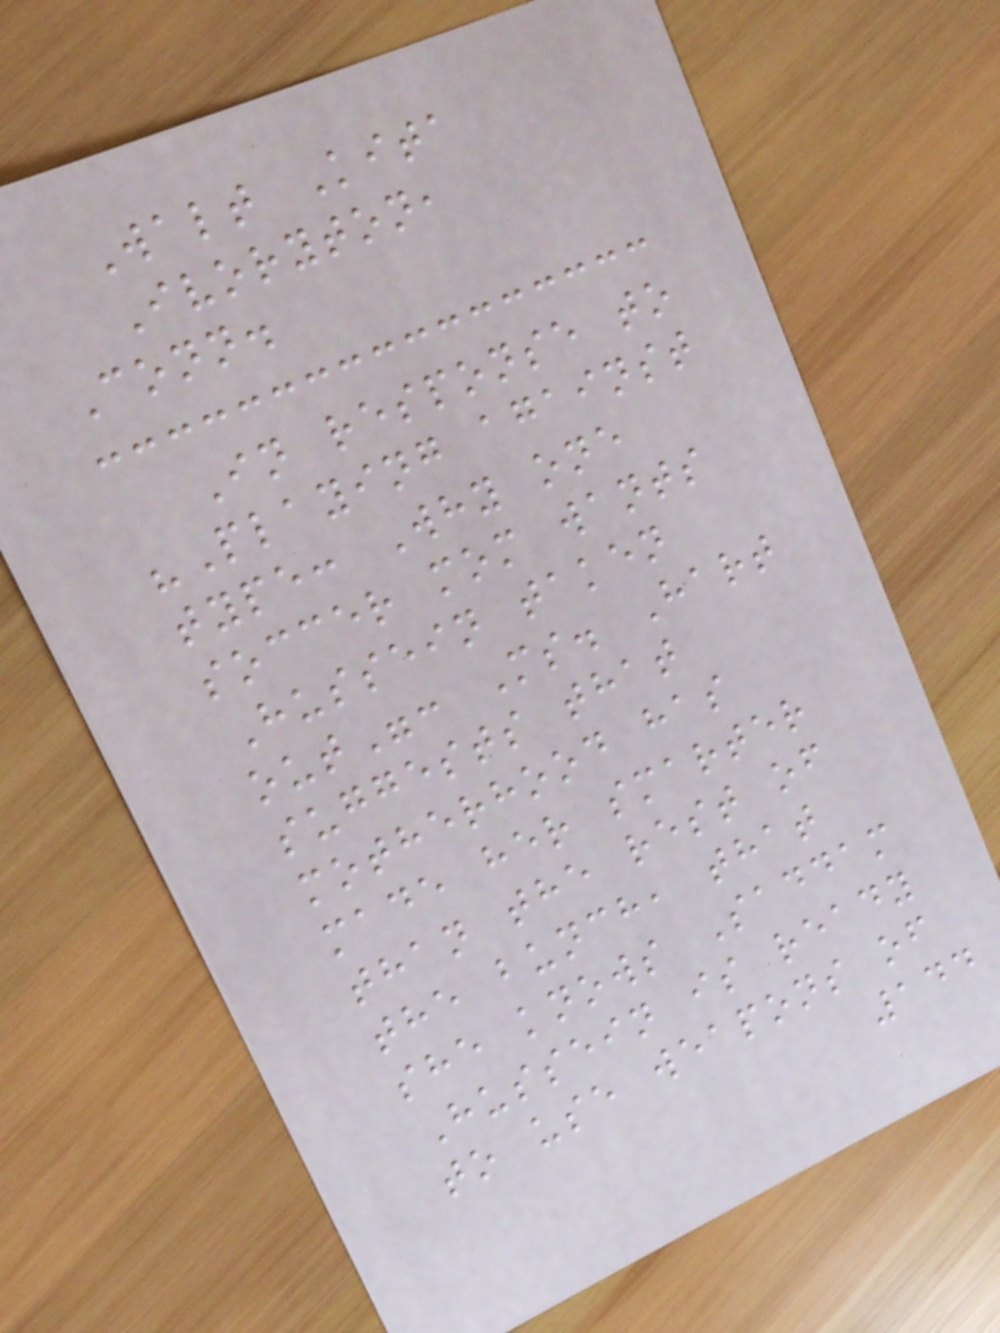Walt Kita
Ivoryton,
Conn.
In response to
"Playing against
type: Why one
soccer mom wants
Hussein taken
out": Ms. Hart
suggests that
motherhood has
made her smarter
than the rest of
the bunch, that
she knows Saddam
Hussein is ready
to use weapons of
144
